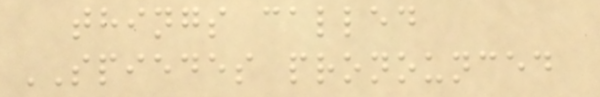things called
SPIEDES pronounced
